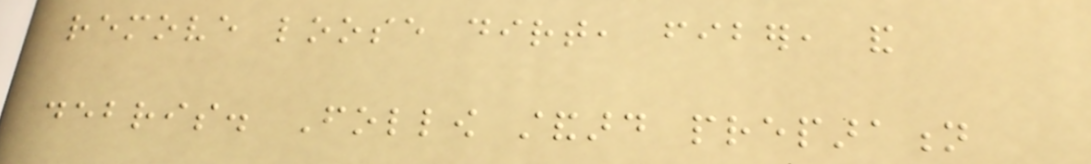remove loose dirt, fiber, and
debris. Follow standard preparation
